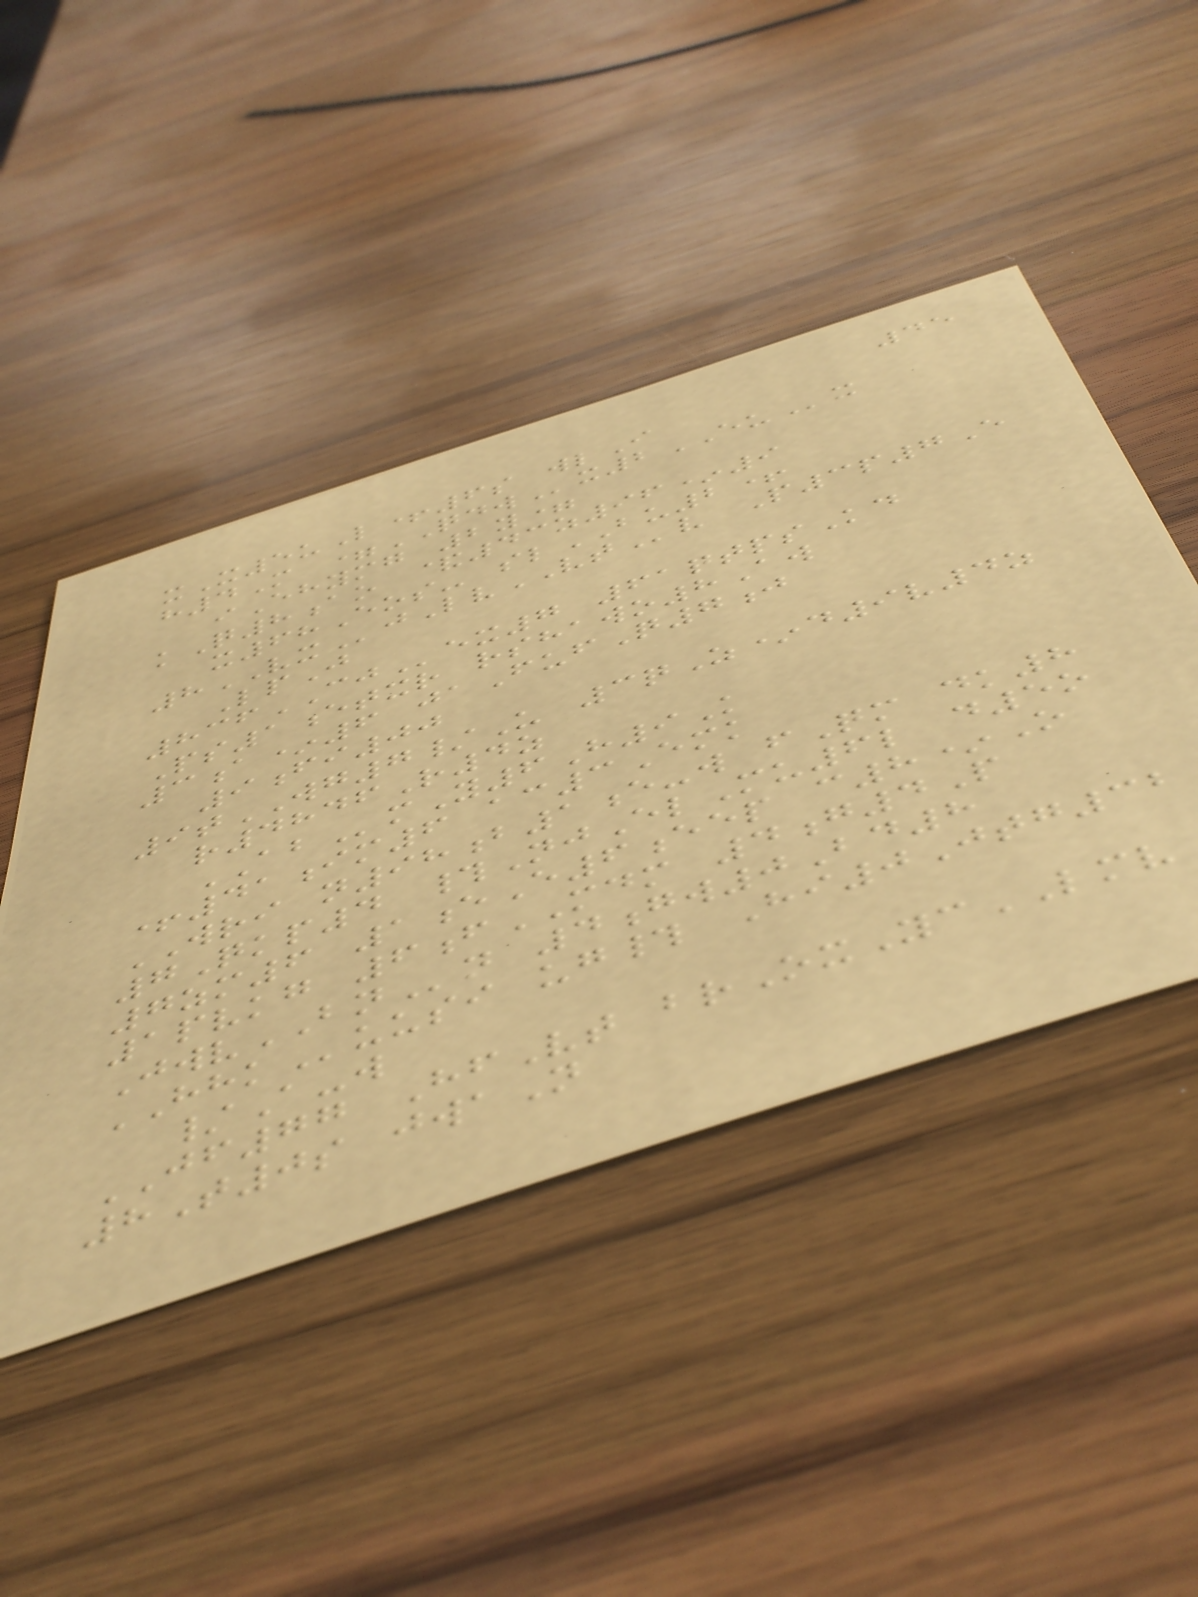45
xX5uL+6s wlI
h4M =QDWx2EUx
iEhymg 2y=
kQ8ao &43z96*9
x68Eos- slBU2+
8VXjLvVTv P3p7E
LpJ
836CJex7 61qtpsKd
Ps1etxr rshawo8Aw
3a*6 jaFufQ7j
9fi00
9tWG7/U 3qZ*d9v4z
r4846R4z
ABmY6H9K
+41im6 ac3Emk
WRI n98b1e-w fQm dk8
7Qkp4 #NjElMu6l d5o
7zm6 1eE6eep c8*O
1pvkg 6fMDM 4g4P
JwvBNn 4gw0Bd8
HHKuusi ug# Hi0Jtg32
/A-w
JF77 HfVt brOxYcLMV
8T0s jwaN
